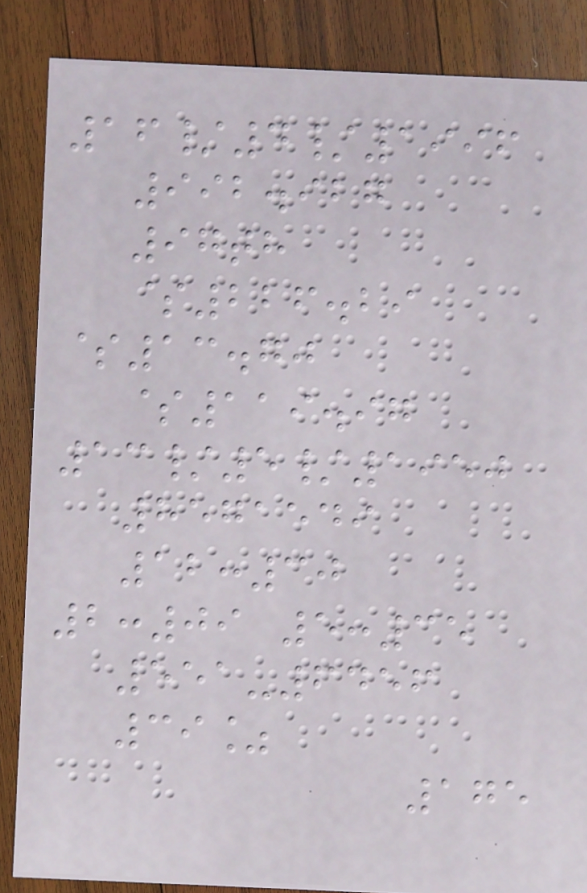16/4/1996
992.927
97th
$226.29
$13.70
$119.97
13/5/1950
8571549
12:30
2:09 5:35
551-6456
39%
175
